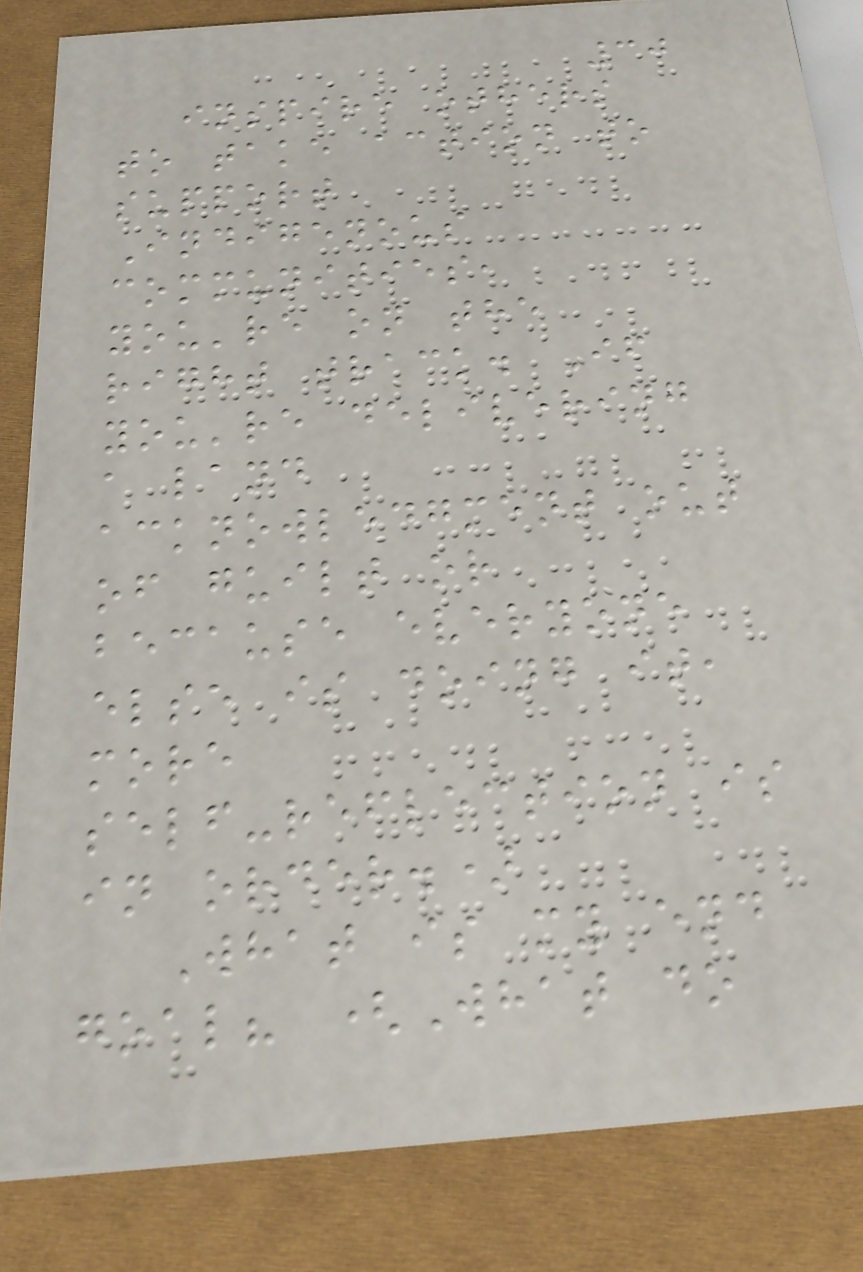30
inspire others
to take action to
support
Indigenous
communities,
you're on the
right track. If
you're delivering
a land
acknowledgment out
of guilt or
because everyone
else is doing it,
more
self-reflection is
in order.)
What is my end
goal? (What do
